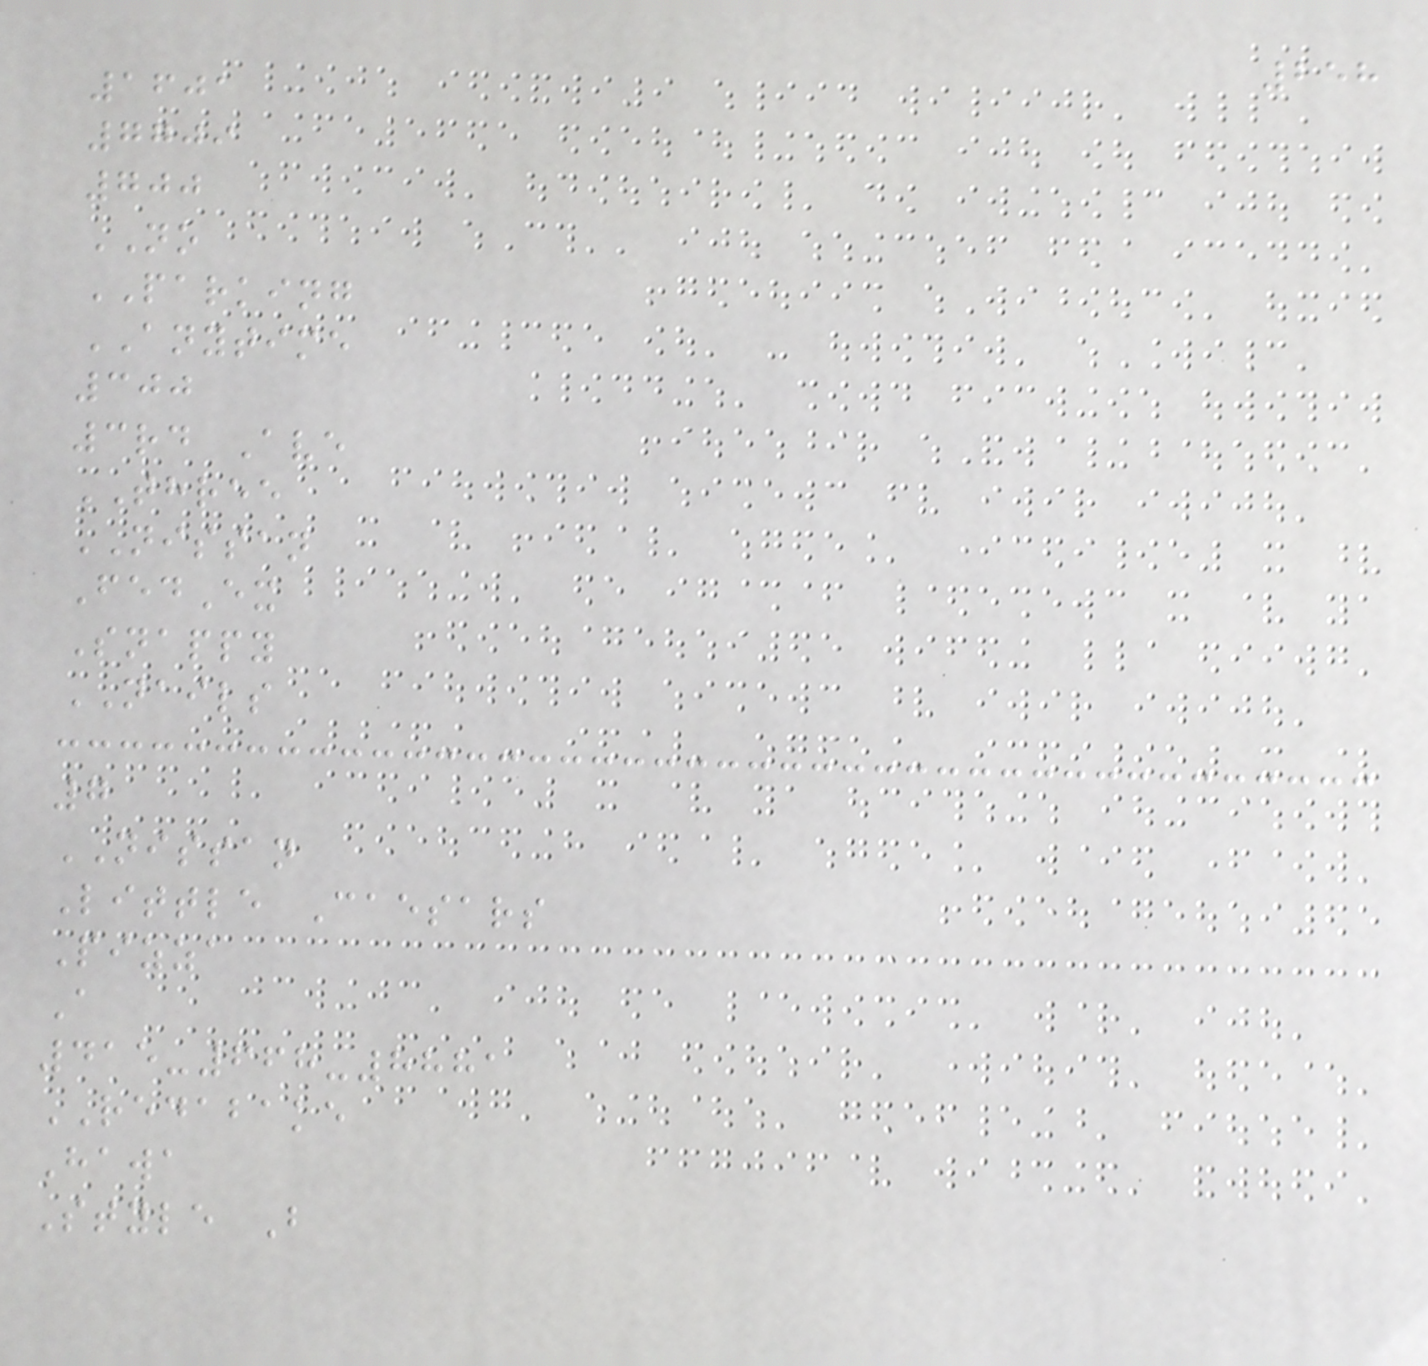258
1601
7709
700
NO
PARKING
ANYTIME
300
3rd Ave
THREE
NISSAN
FedEx
Snappy
NAILS
7
NISSAN
Little Caesars
Pizza
A
415-668-8881
REDABAKE
Hawa
Style B
